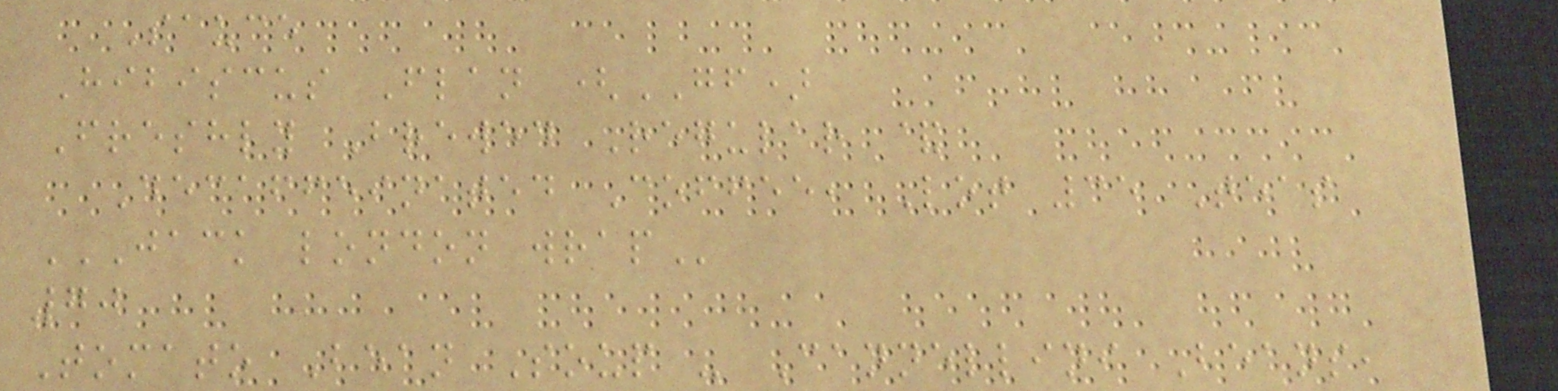Sauce
Hibiscus Flan (GF)
Freshly Brewed Regular &
Decaffeinated Coffee, Lot 35 Teas
JACK LONDON WRAP
70
Tomato Bean Soup - Cannellini Beans,
